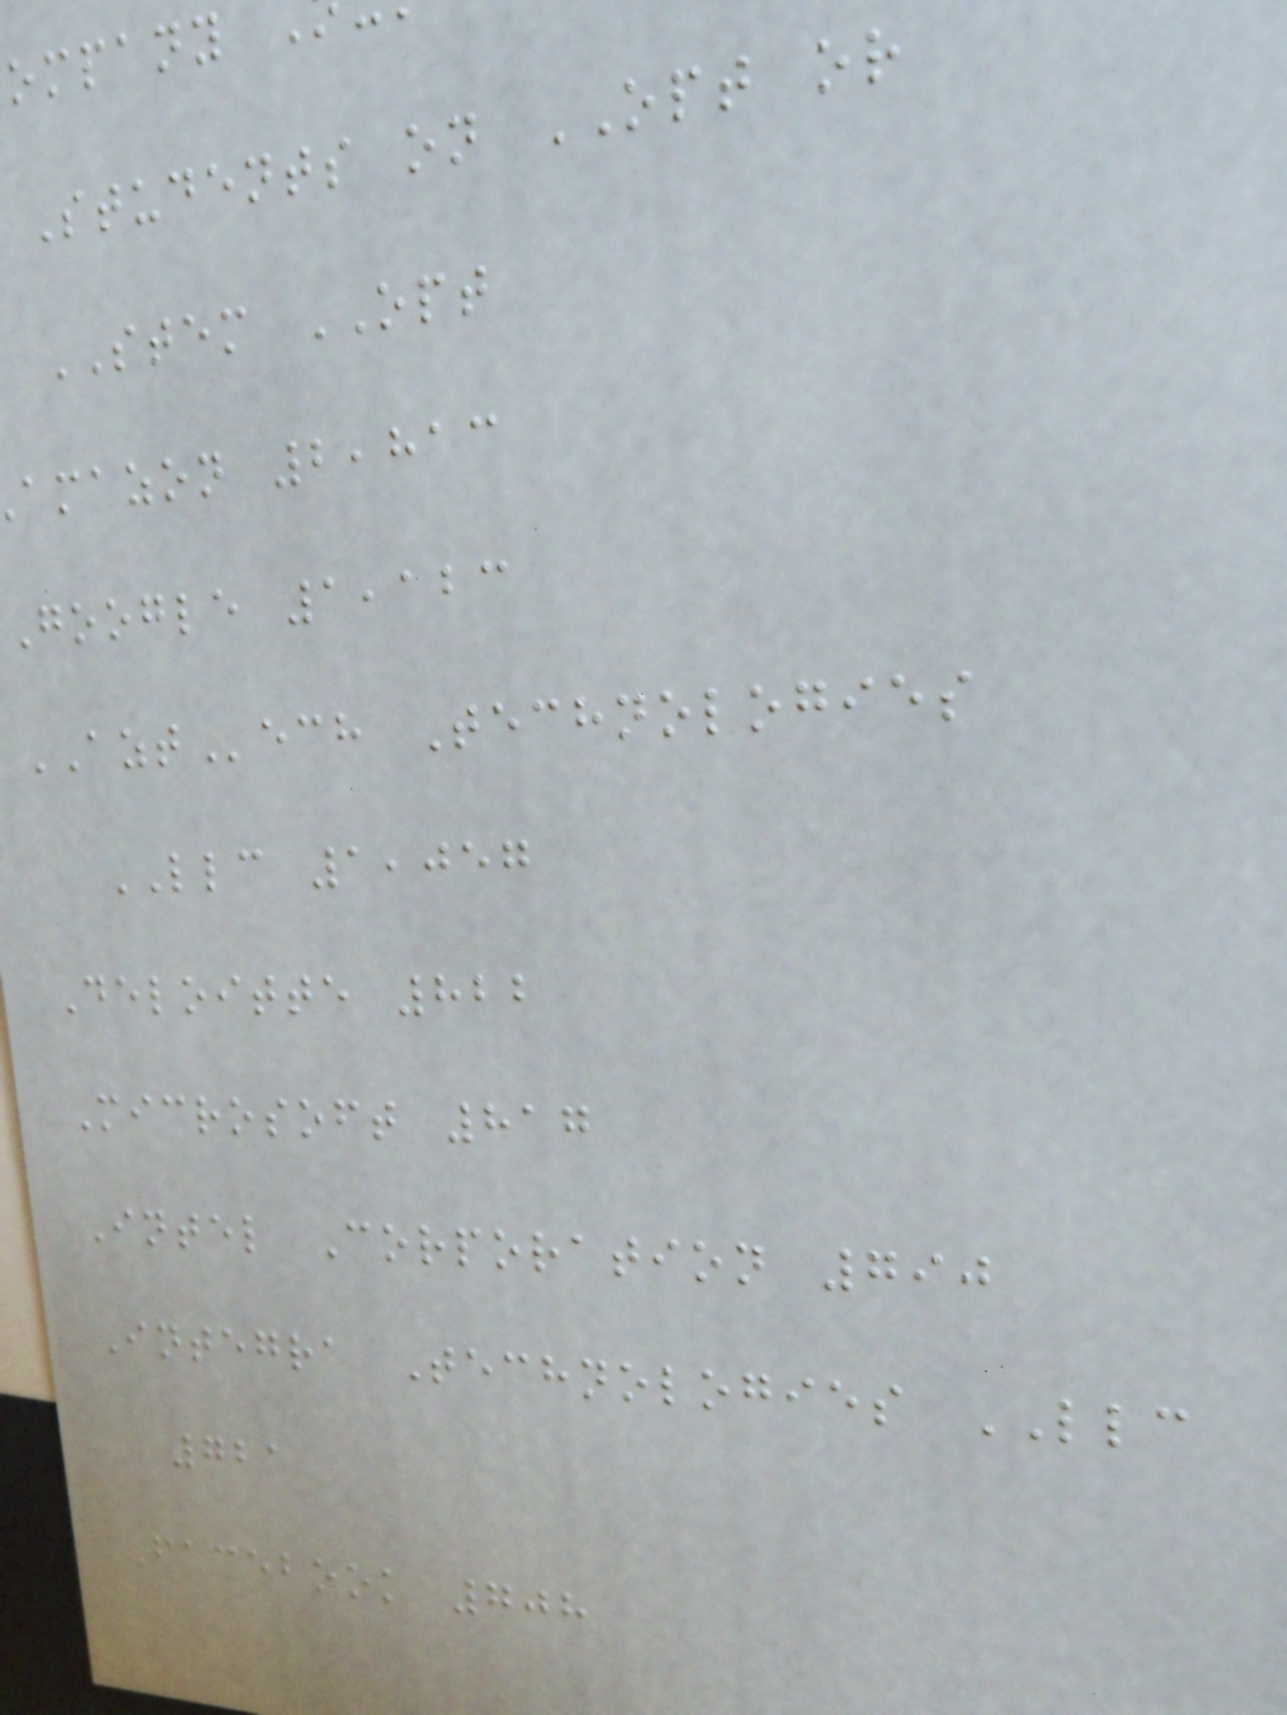Students on OPT or
STEM OPT
amazon 2,813
Google 1,123
AZTech Technologies
LLC 1,057
Deloitte 822
Microsoft 817
Intel Corporation 790
Integra Technologies LLC
721
Facebook 708
